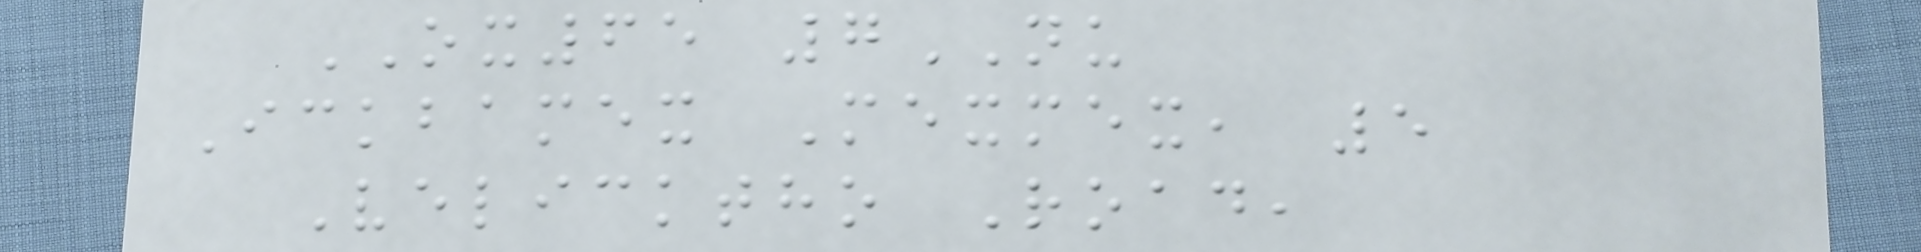OX65 7NU
Ickbamex Mexmex, 5
Velicktho Road,
